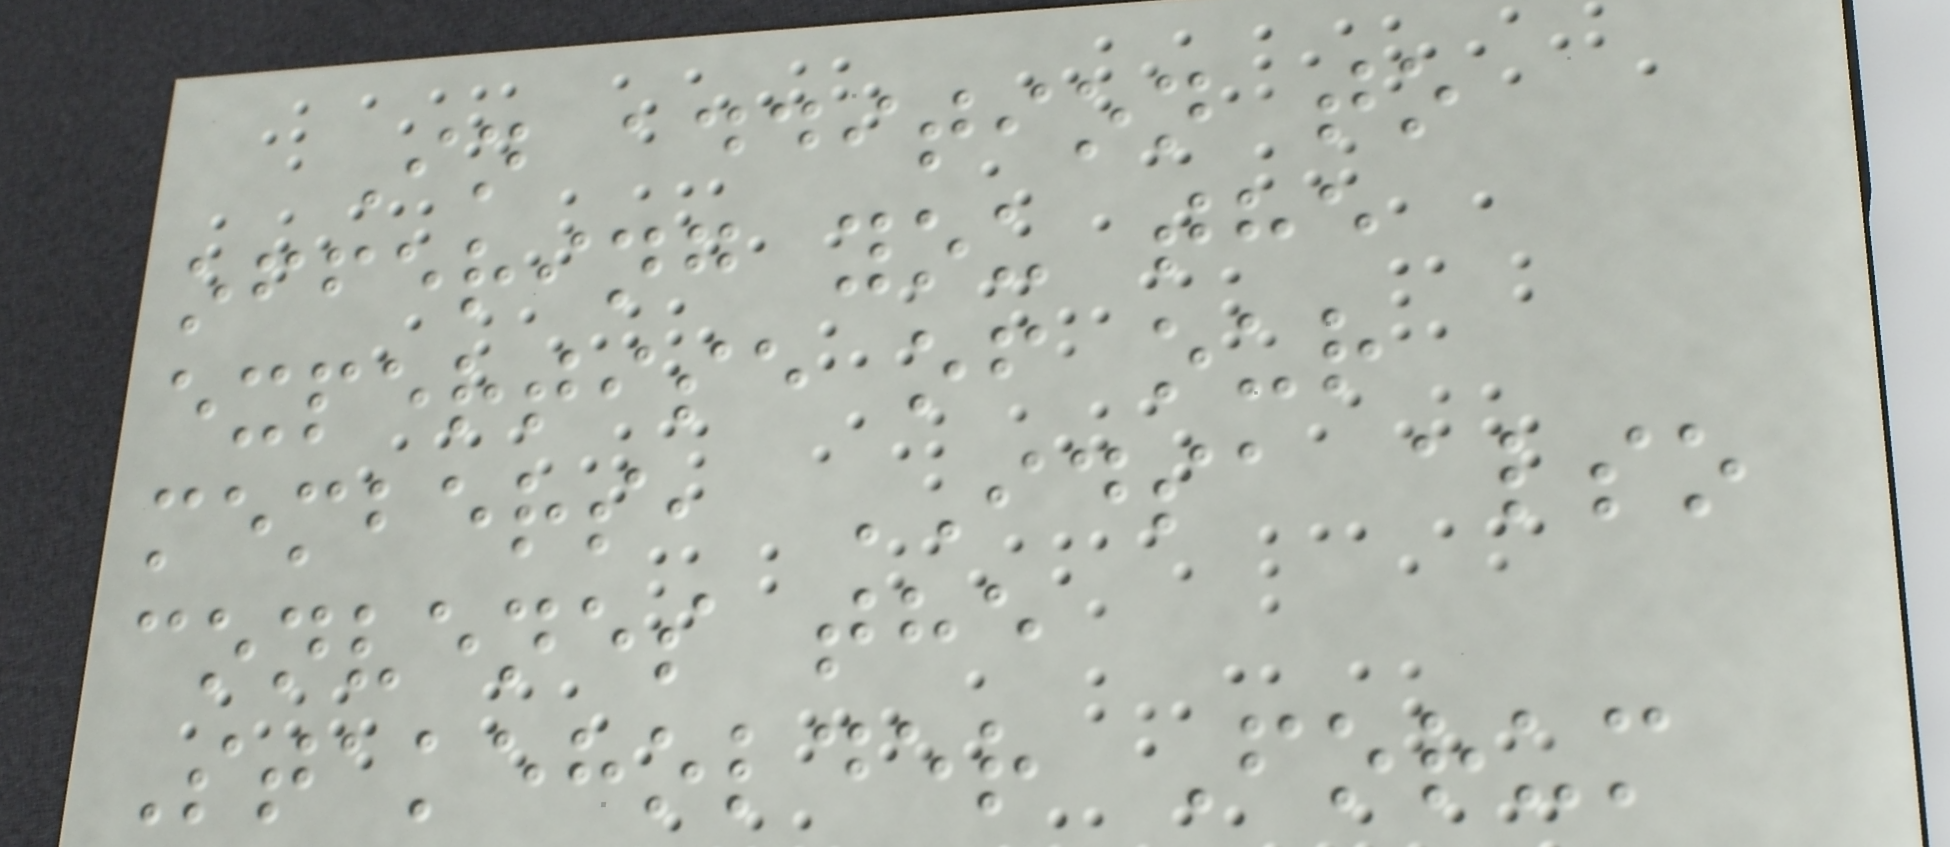In addition to
offering you the
expertise of our
members, IDSA also
convenes the
Stakeholder Forum
